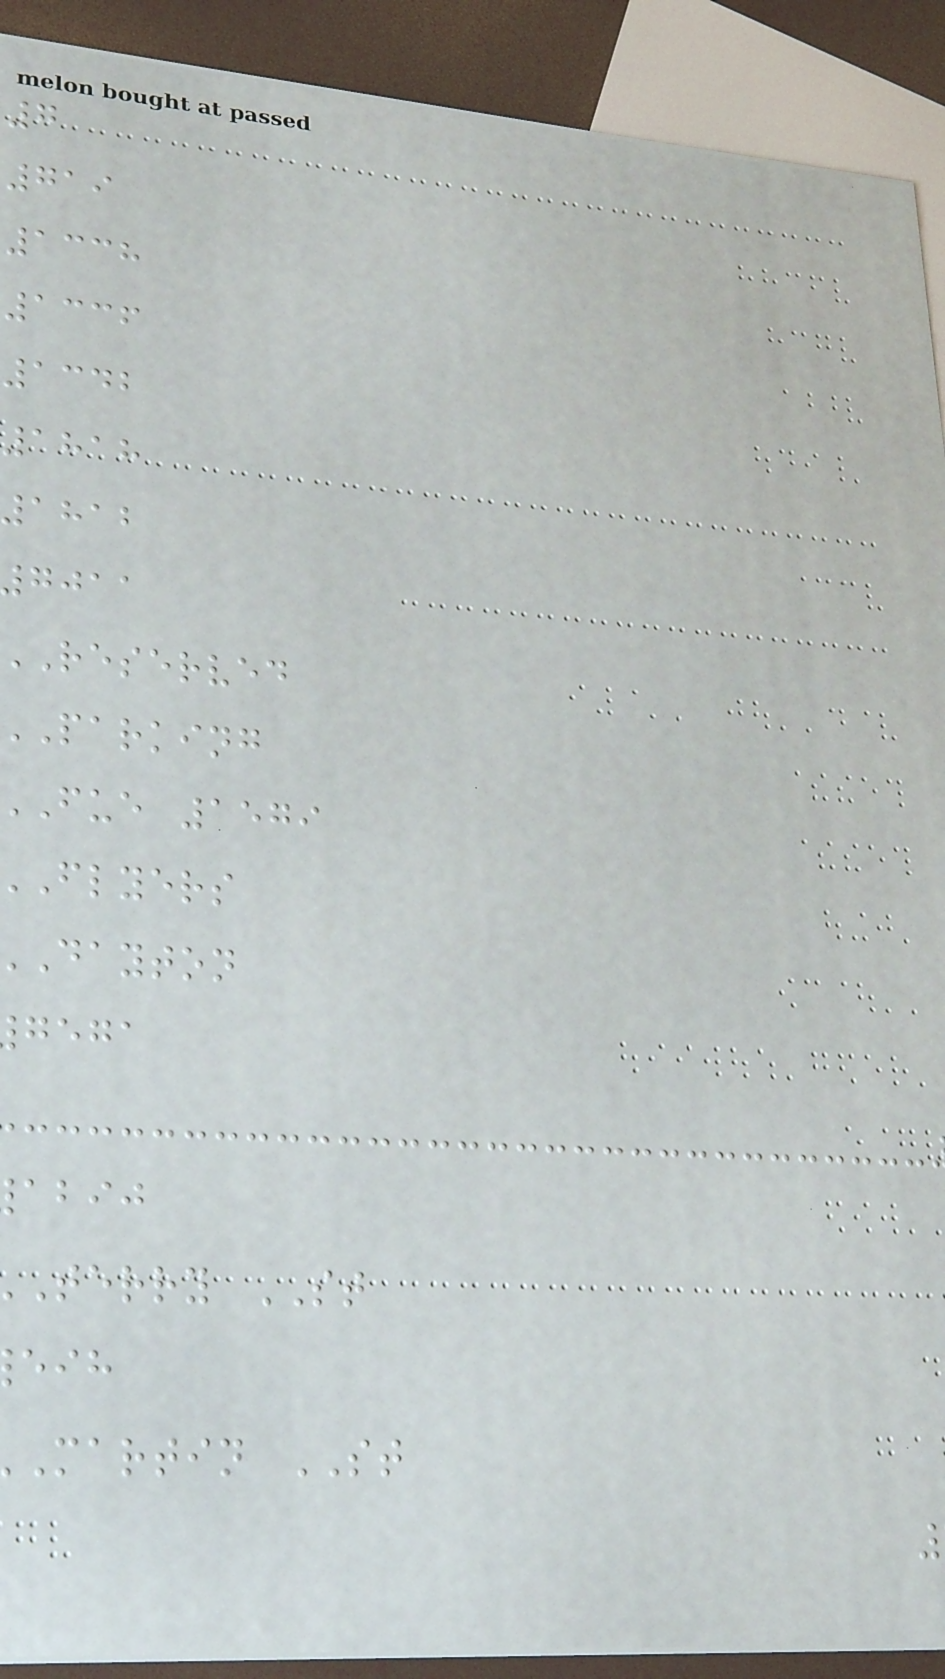7
719
1338
1336
1342
1818
1812
gjaa
reserved
parking
fue 1579
flyers
dayton
gega
abij
terry ST
martin ST
